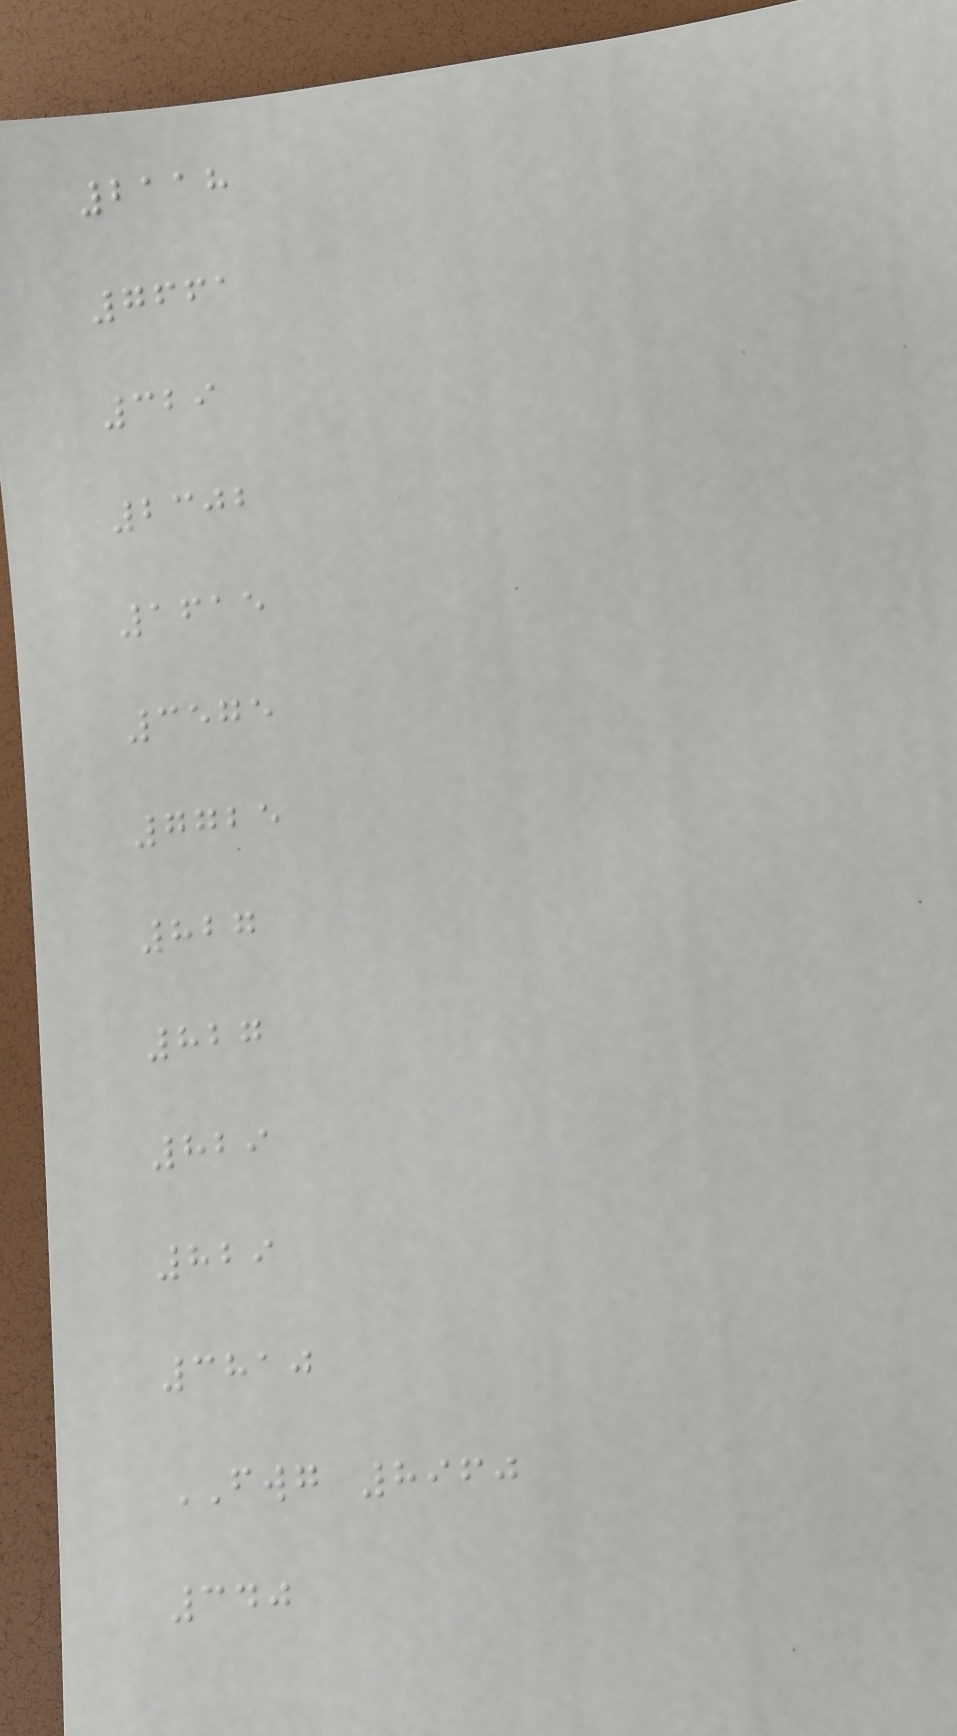2118
7661
329
2302
1615
3575
7725
827
827
829
829
3810
FWG 8960
340
